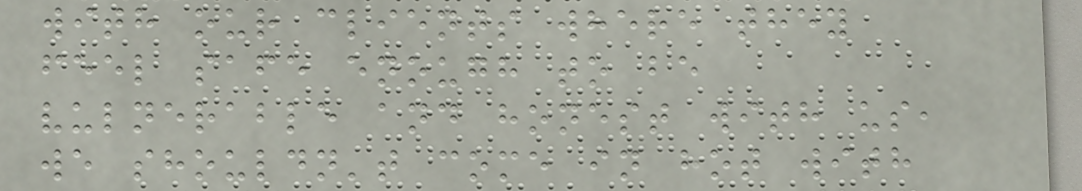with our clients where they
feel safe enough to be
vulnerable and honest with us,
we shouldn't come in hot with
